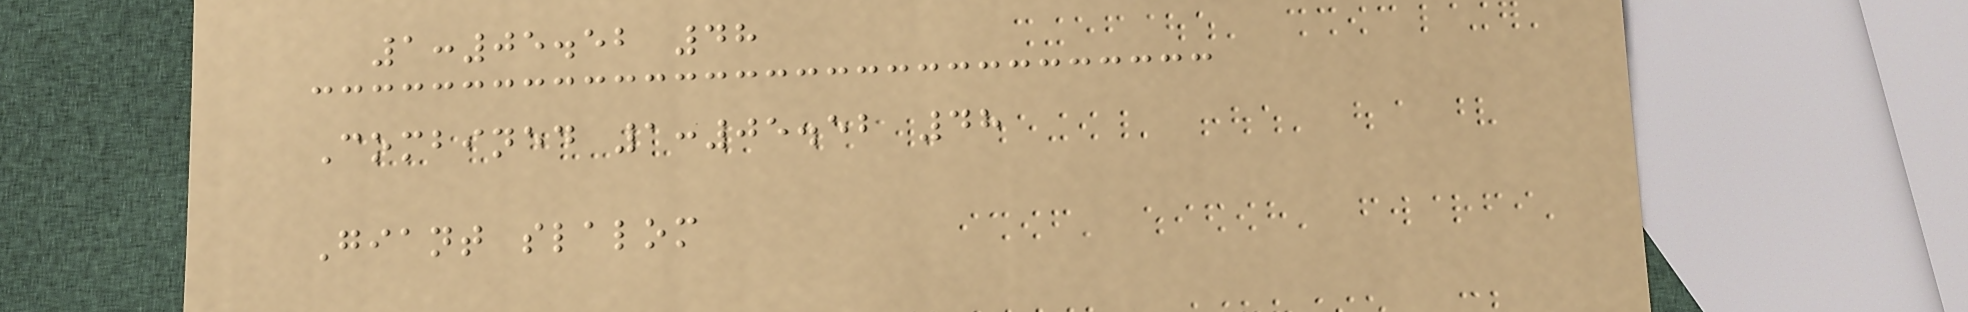1:05.52 48
Combined 1:05.52 48
Giant slalom
